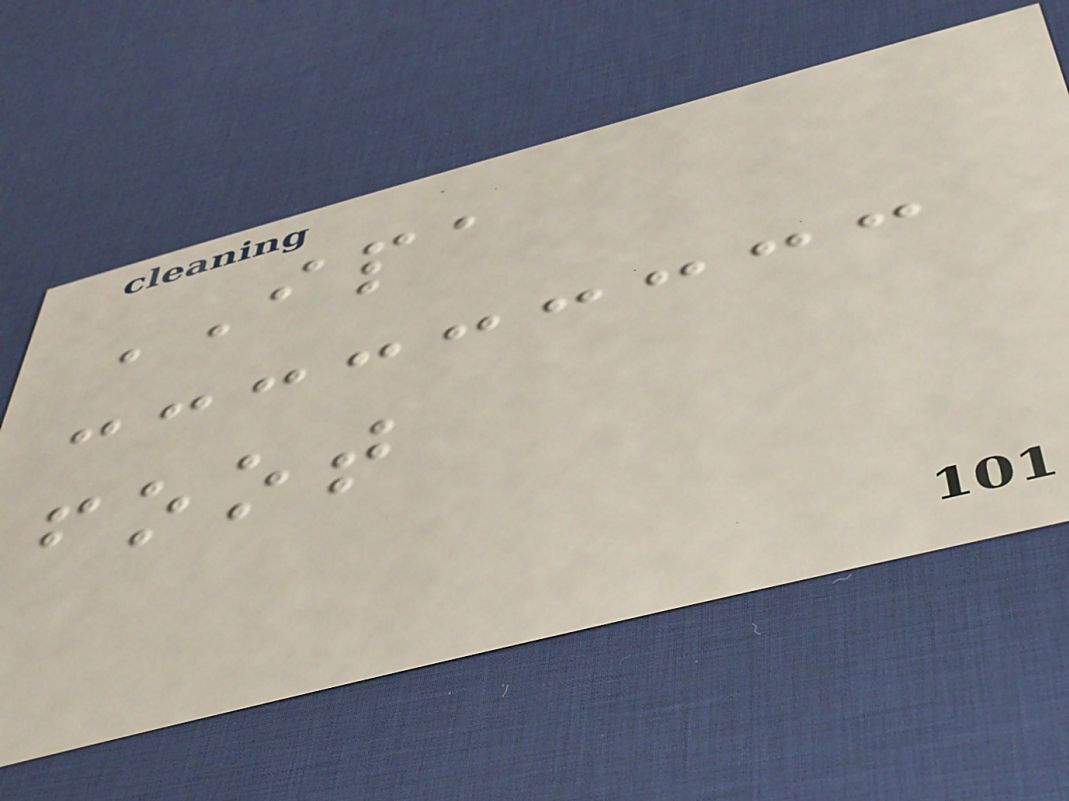IPA
foot
